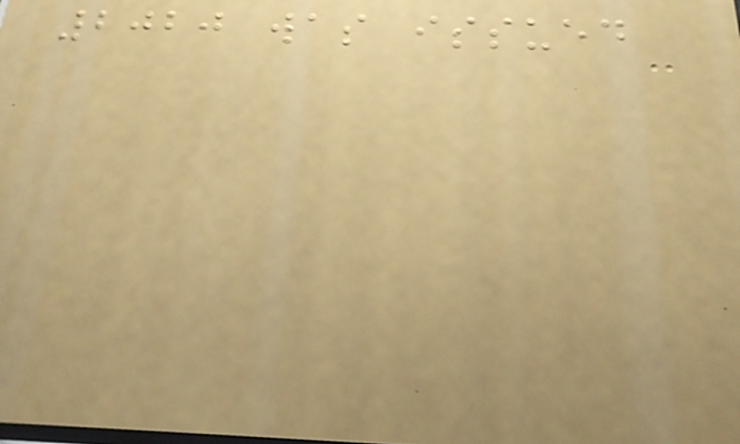2020 was issued
